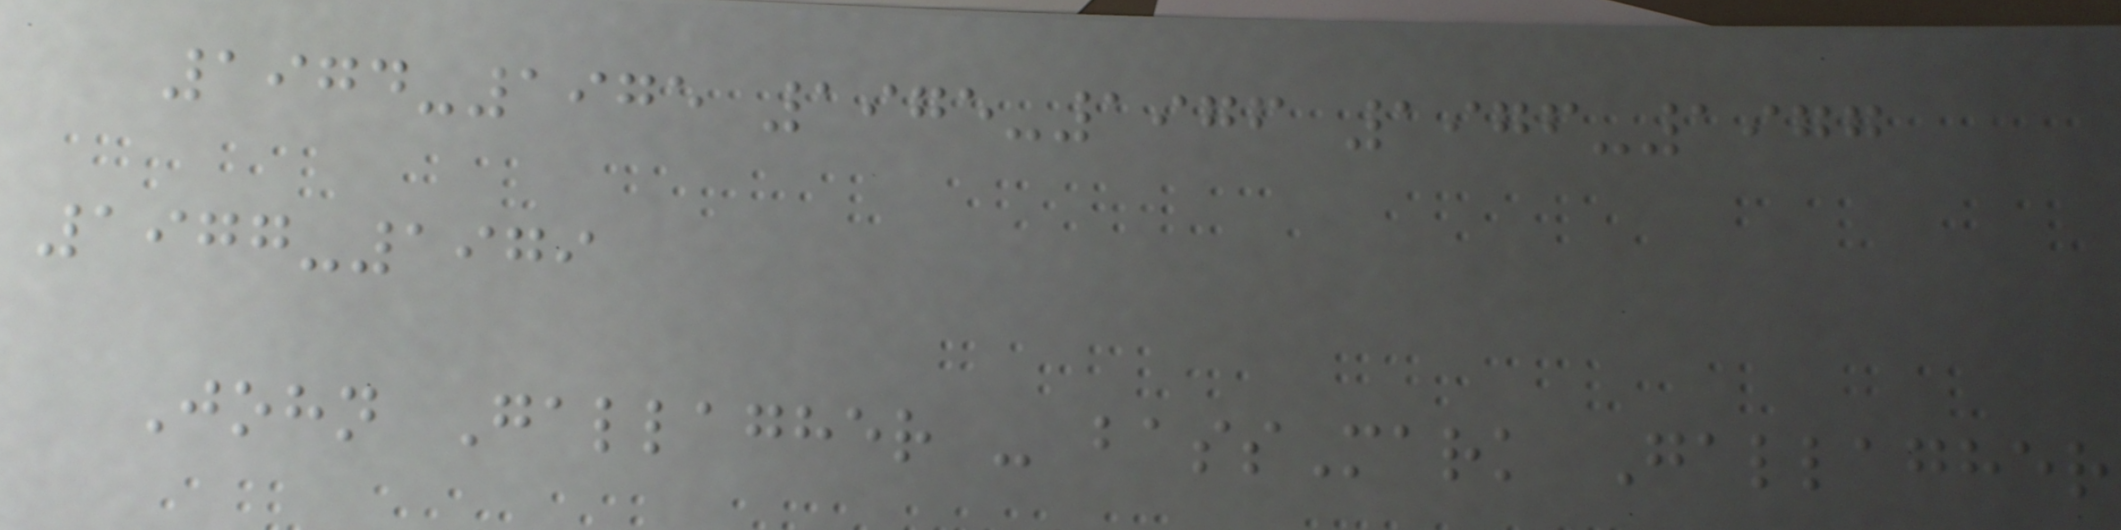1974-1975 1975-1976 1976-1977
1977-1979
John Gallagher - bassMark Gallagher
